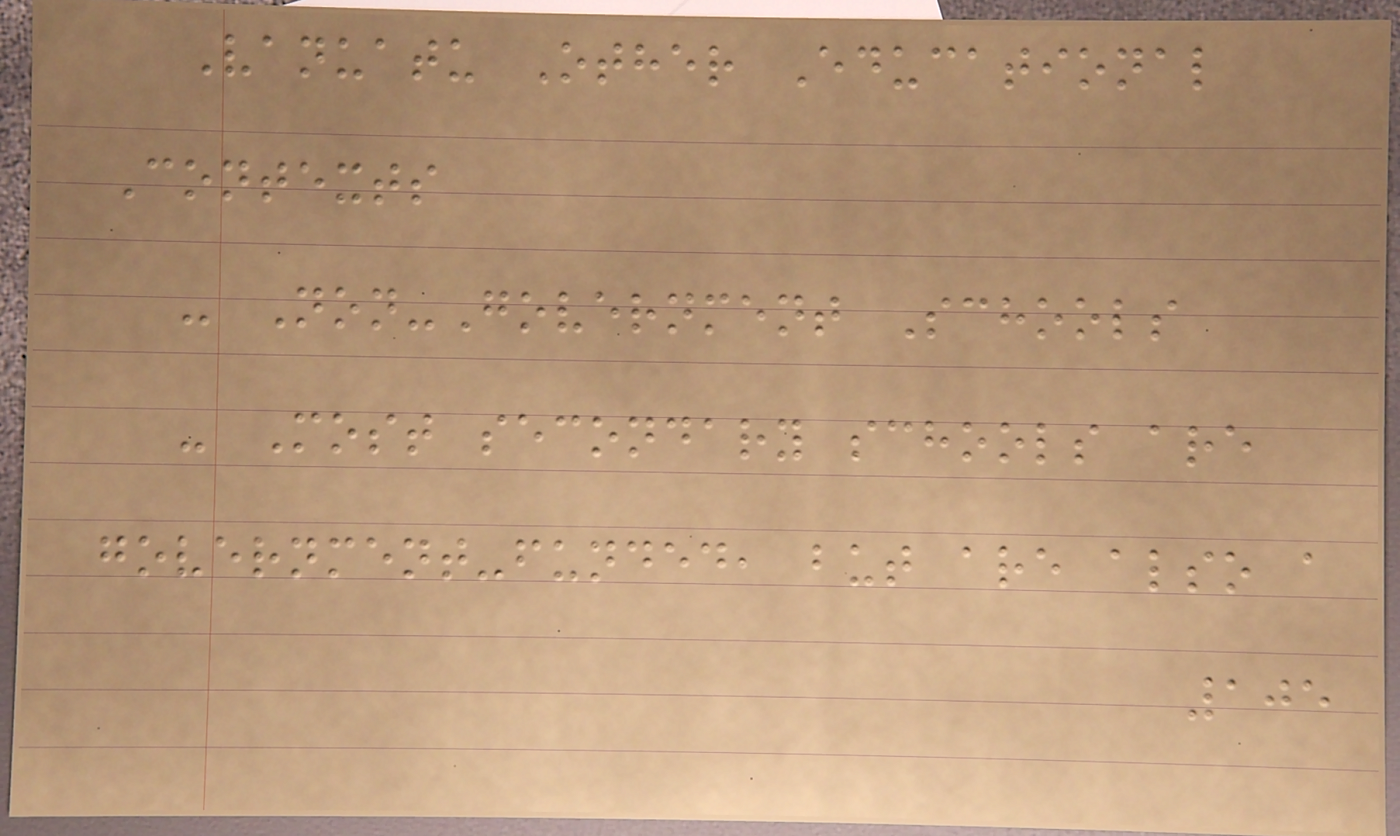Vanuatu Other Educational
Contexts
- Non-Government Schools
- Most secondary schools are
government-funded, but are also a
105
